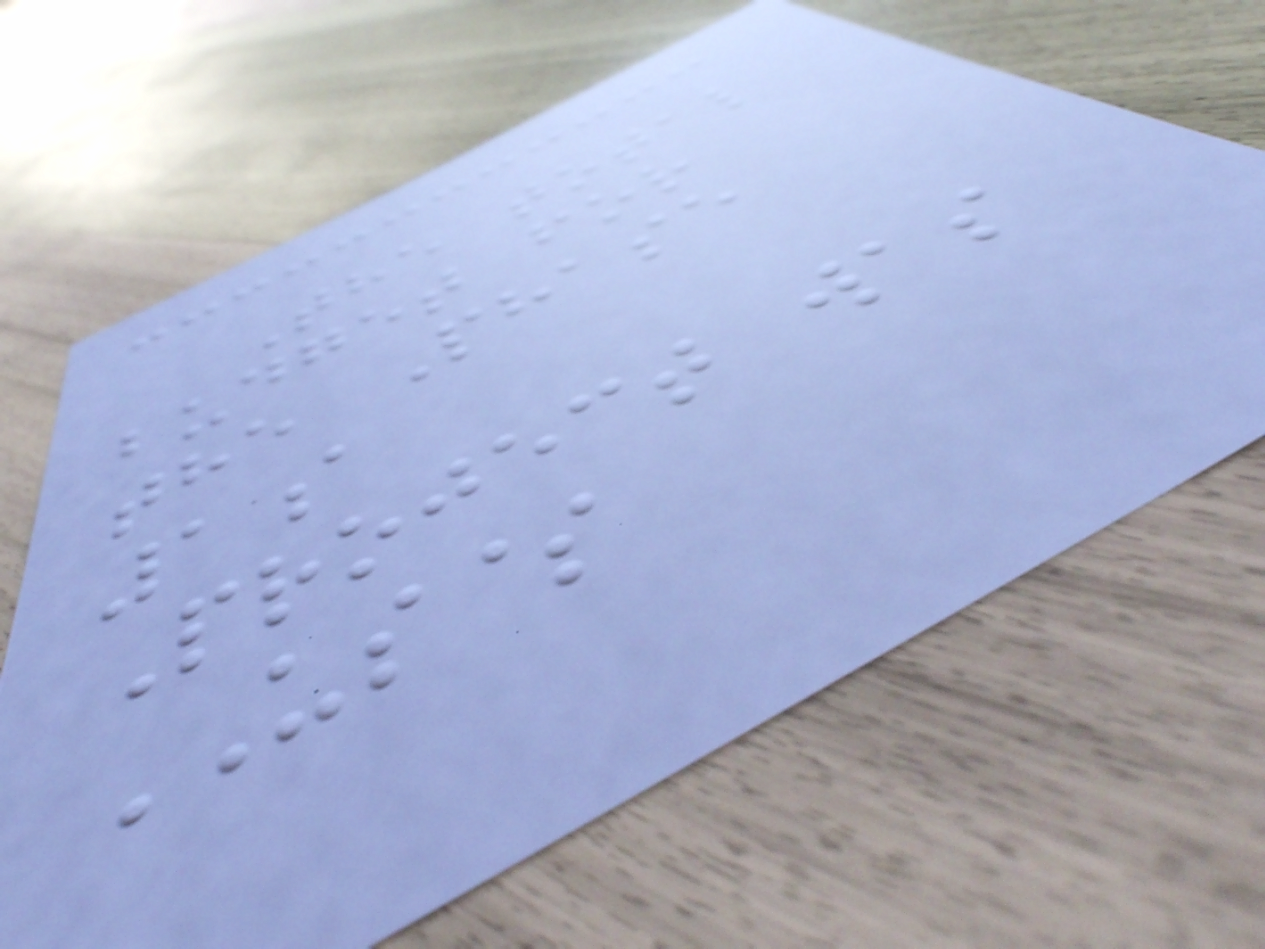The total
budget for
the Phase
1a
Project was
US$
